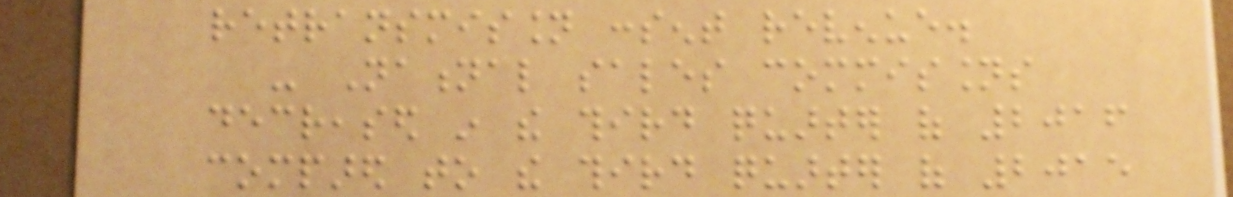retransmission consent revenue.
- National sales commissions
decreased in the third quarter of 2016
compared to the third quarter of 2015
